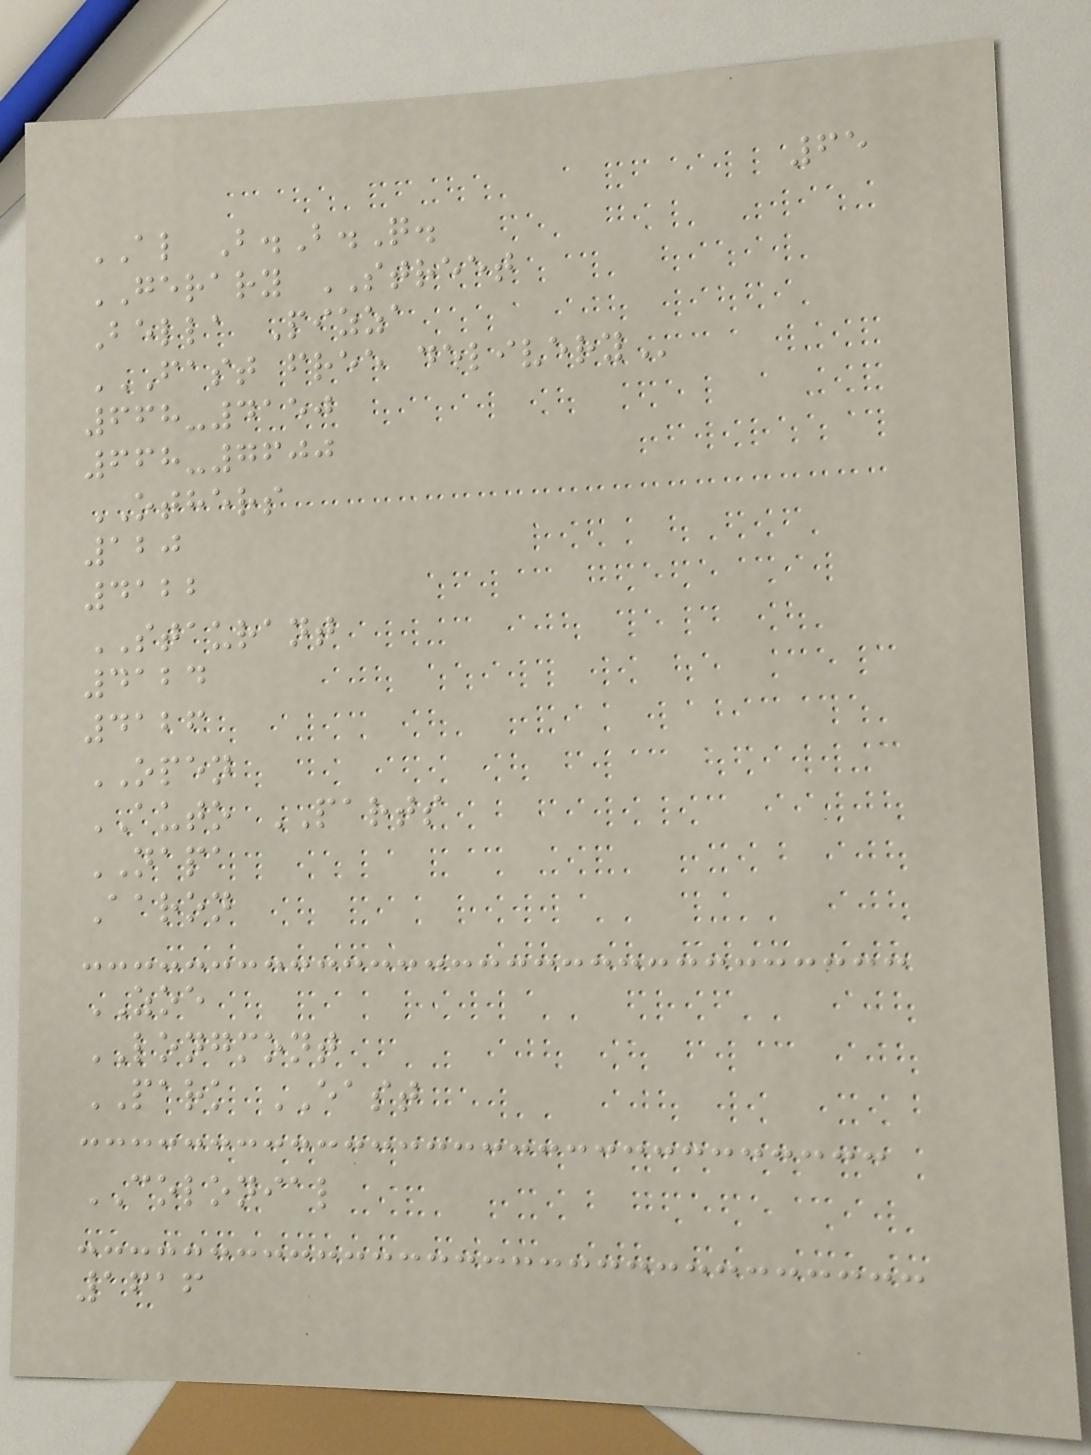65
AL B.B.Q.
GERARY STREET
Bella Pizza
FAST FREE DELIVERY
668-4150
668-7600
OTHERS
120
4122
STAURANT
4124
4126
OPEN
AUTO PARTS
NAPA
Aaron
ZOE
LONGMONT
PARK EAST
COLONIAL
1616
